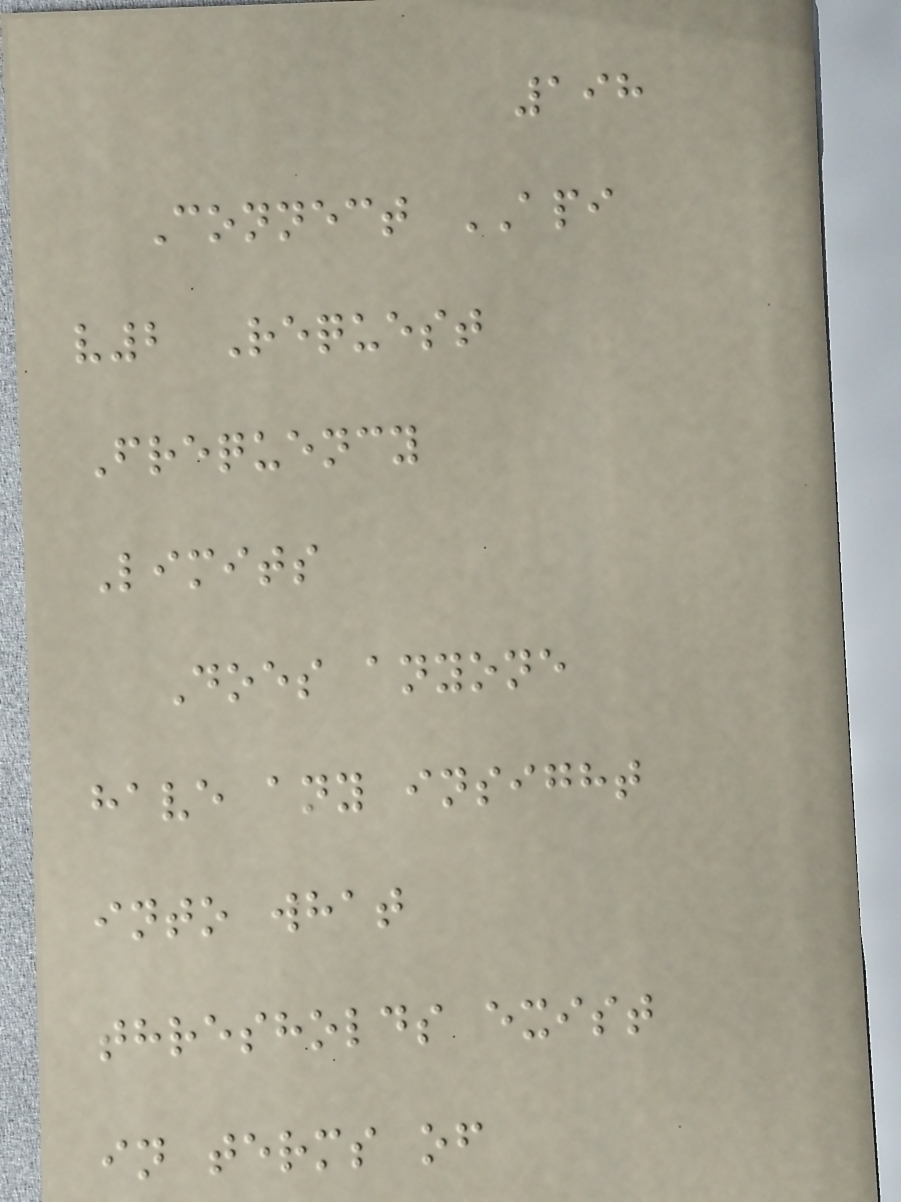198
Connect API
v2 Request
Frequency
Limits
Does anyone
have any insight
into what
thresholds exist
in terms of
